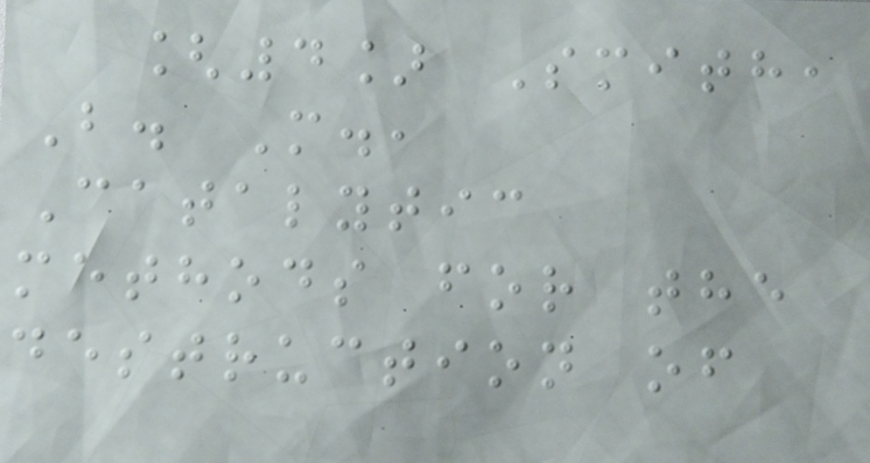[4] Smith,
B. M.,
Catalytic
methods for the
destruction of
